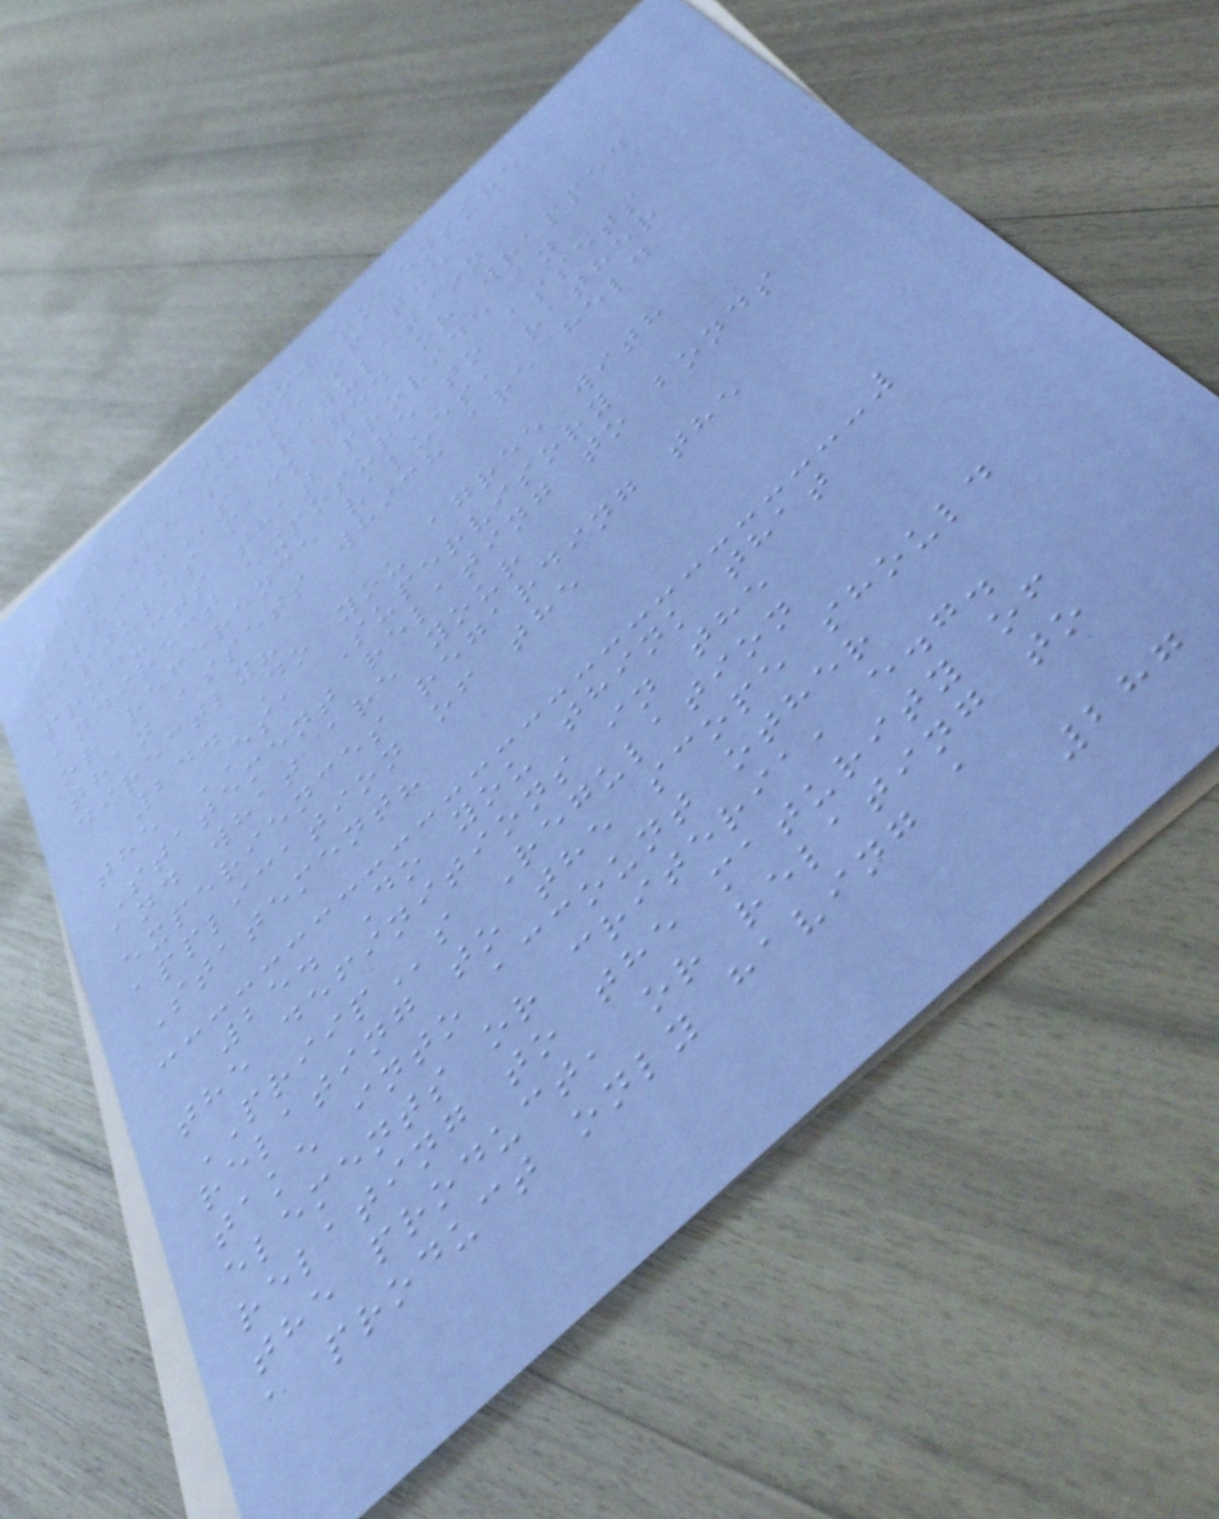regarding how to ensure
that the scope of the
PRIIPs Regulation
captures packaged or wrapped
products that provide an
indirect exposure to assets
or reference values, rather
than assets which are held
directly?
24. Do you agree with
the ESA Supervisory
Statement relating to bonds
and what are your
experiences regarding the
application of the
Statement?
25. Do you think that
the definitions in the
PRIIPs Regulation
relating to the scope should
take into account other
elements or criteria, e.g.
relating to the maturity of
the product, or relating to
a product only having a
287
